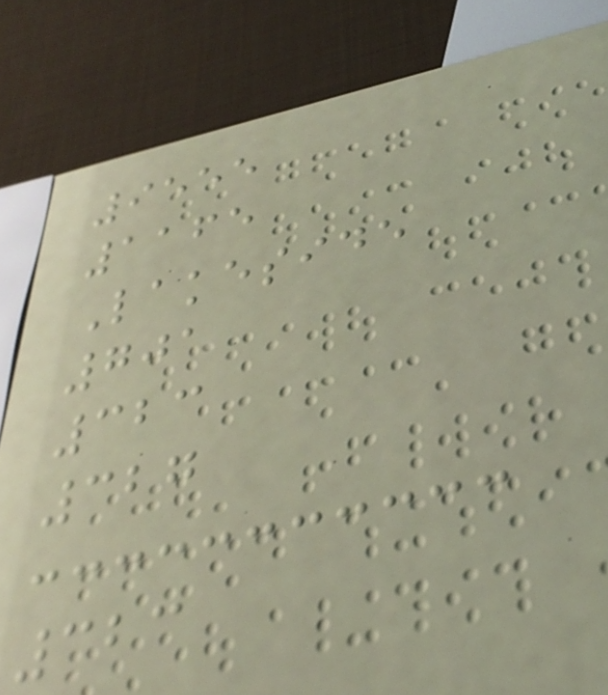9555
1165
Lakeside
701
323
327
323
